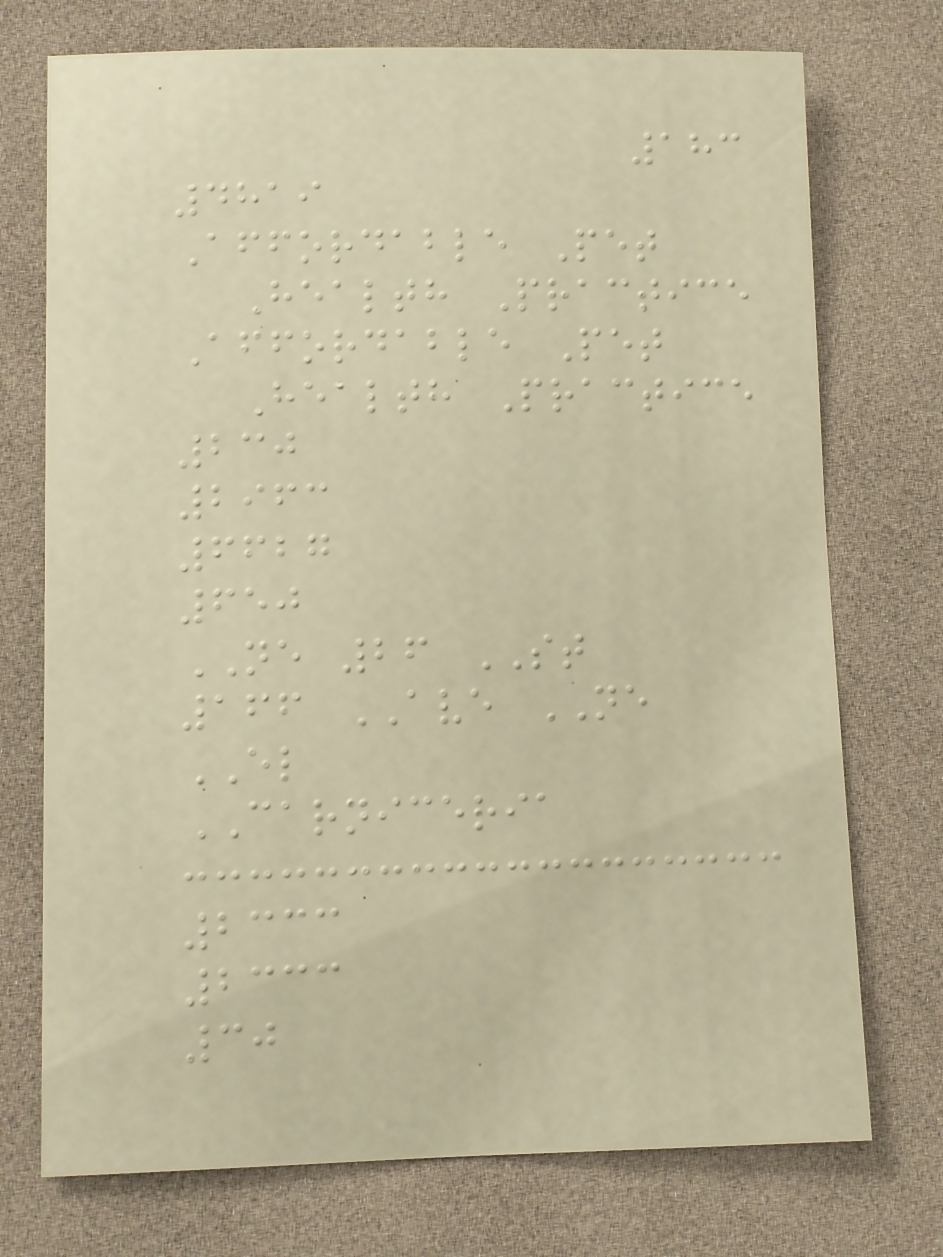183
4819
Affordable Pet
Health Practice
Affordable Pet
Health Practice
230
2963
6627
650
NE 26 ST
166 AVE NE
EL
CARNICERIA
2333
2333
30
